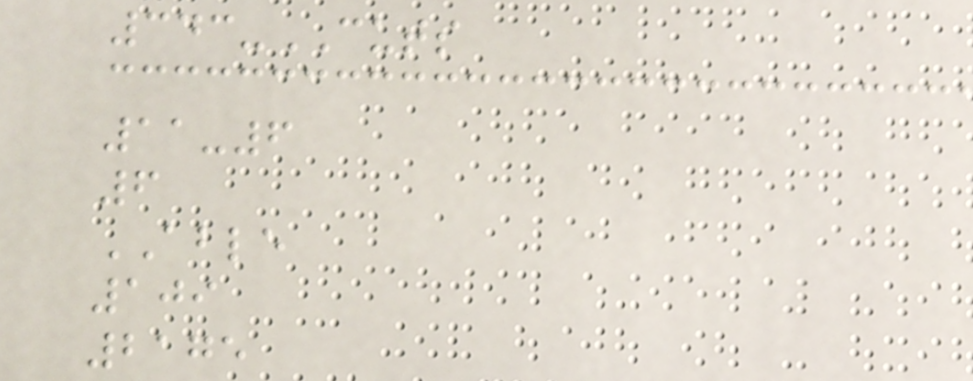343-CUTS
11-6
6
ABLE
109
2175
